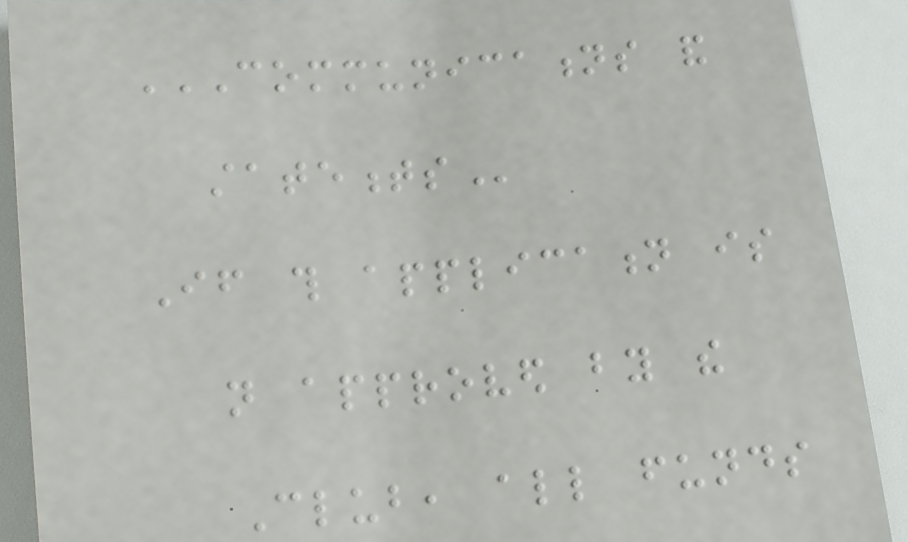COMMUNICATIONS AND
STATEMENTS
If this application is
not approved by the
Club, all funds
